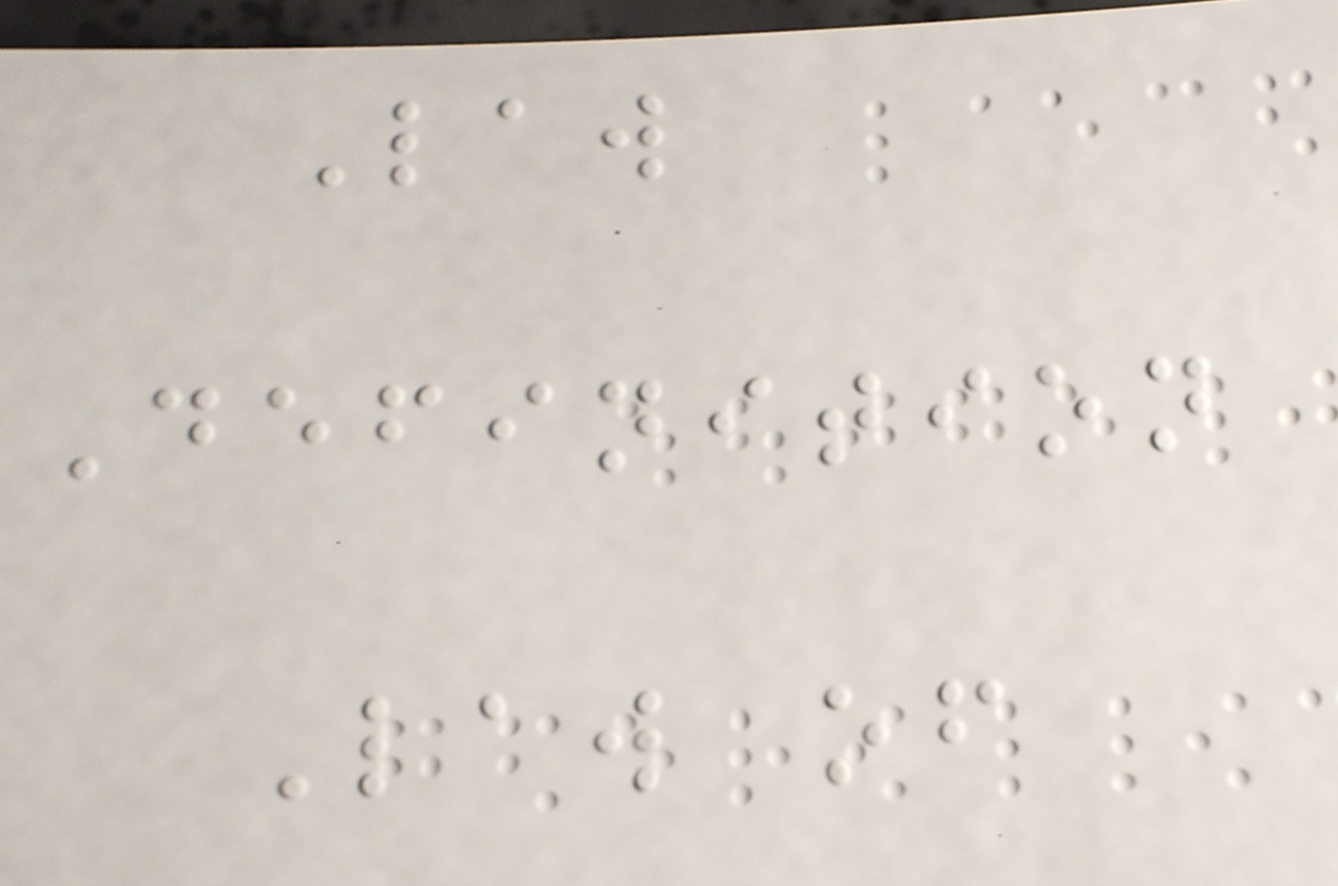Law
Definition
Law of
